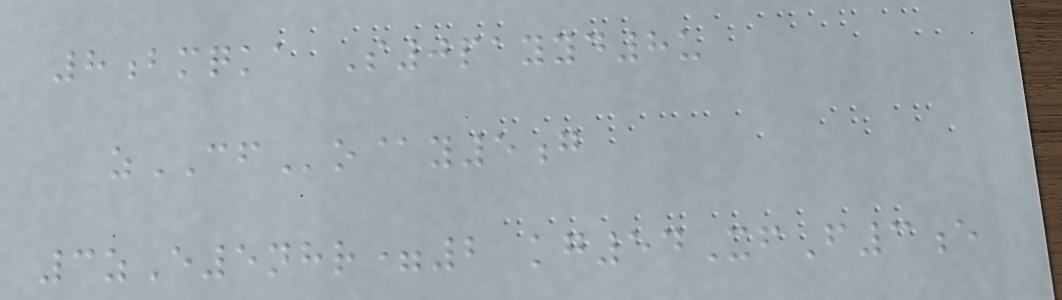8bmqka S0payyd8u
zCFo@y5g
3zE5nhr=2 kg54XfF3e
